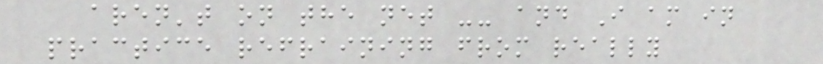aren't on the net -- and I am in
practice refraining from really
